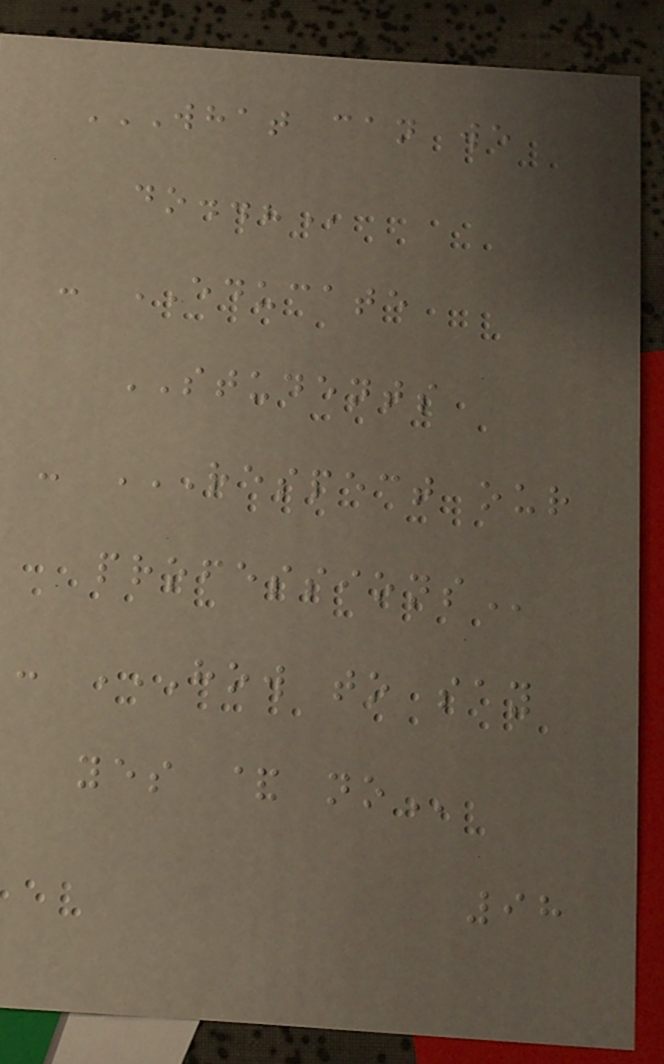WHAT CAN WE
DO..?
- EDUCATE
STUDENTS
- RESPECT OUR
PROFESSIONS
- HOW TO SAY
YES & NO
98
